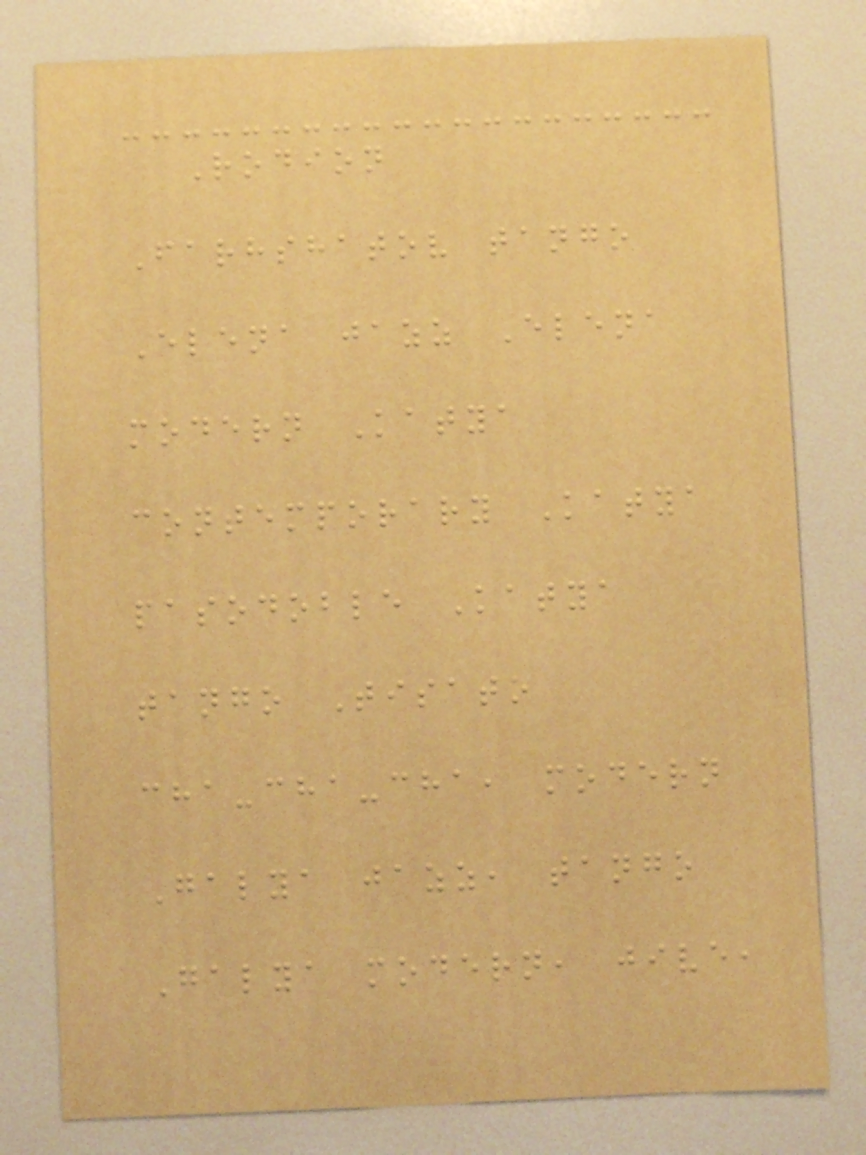Rodion
Farhshatov tango
Elena jazz Elena
modern Katya
contemporary Katya
pasodoble Katya
tango Tisato
cha-cha-cha, modern
Galya jazz, tango
Galya modern, jive,
